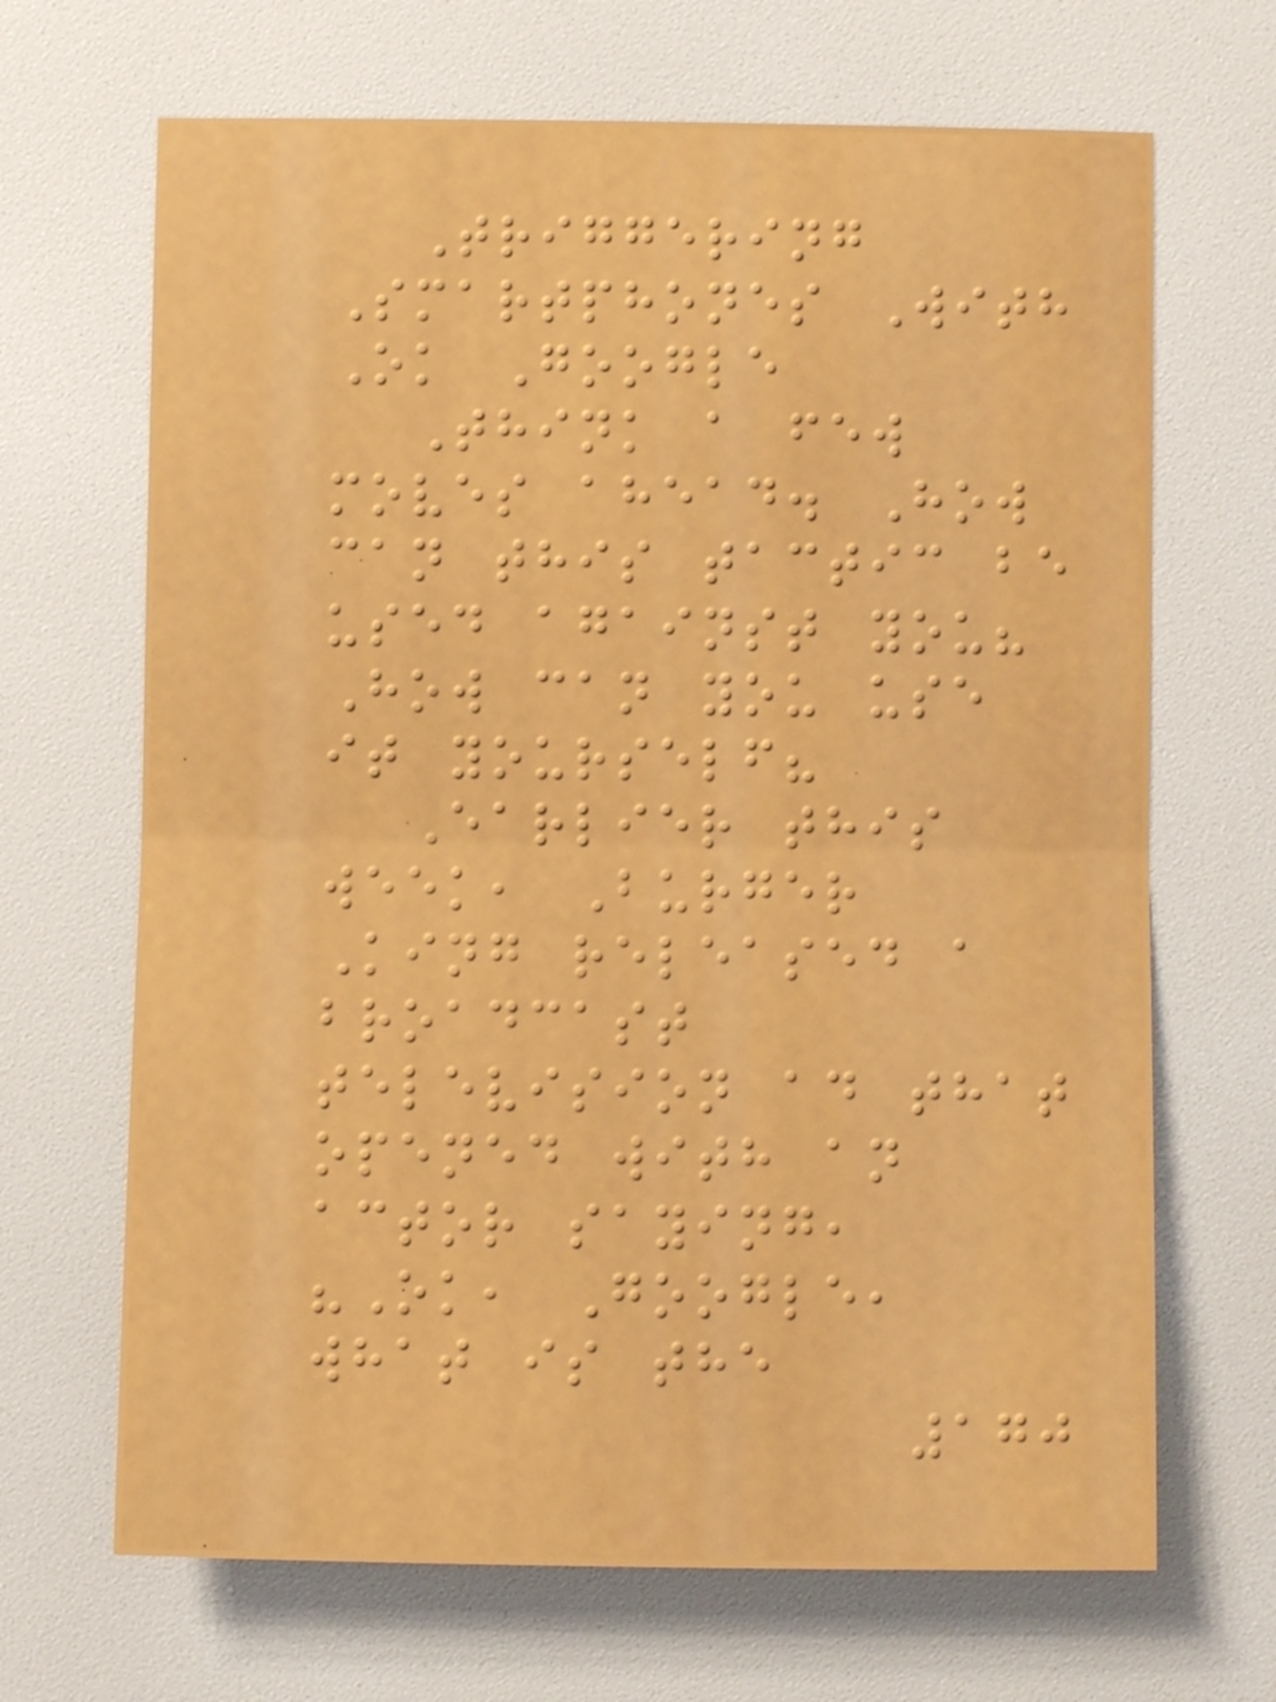Triggering
Smartphones With
Ok Google
Think a few
moves ahead. How
can this tactic be
used against you?
How can you use
it yourself?
Earlier this
week, Burger
King released a
broadcast
television ad that
opened with an
actor saying,
"Ok, Google,
what is the
170
